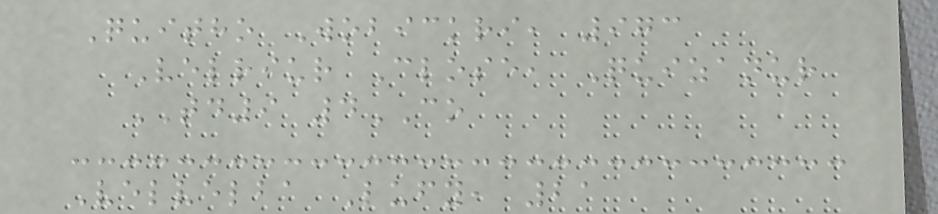Quitho Wobickri, 973
Velriur Close, Quizanur
TD9 4CO
Velvelba Lufy, 21
